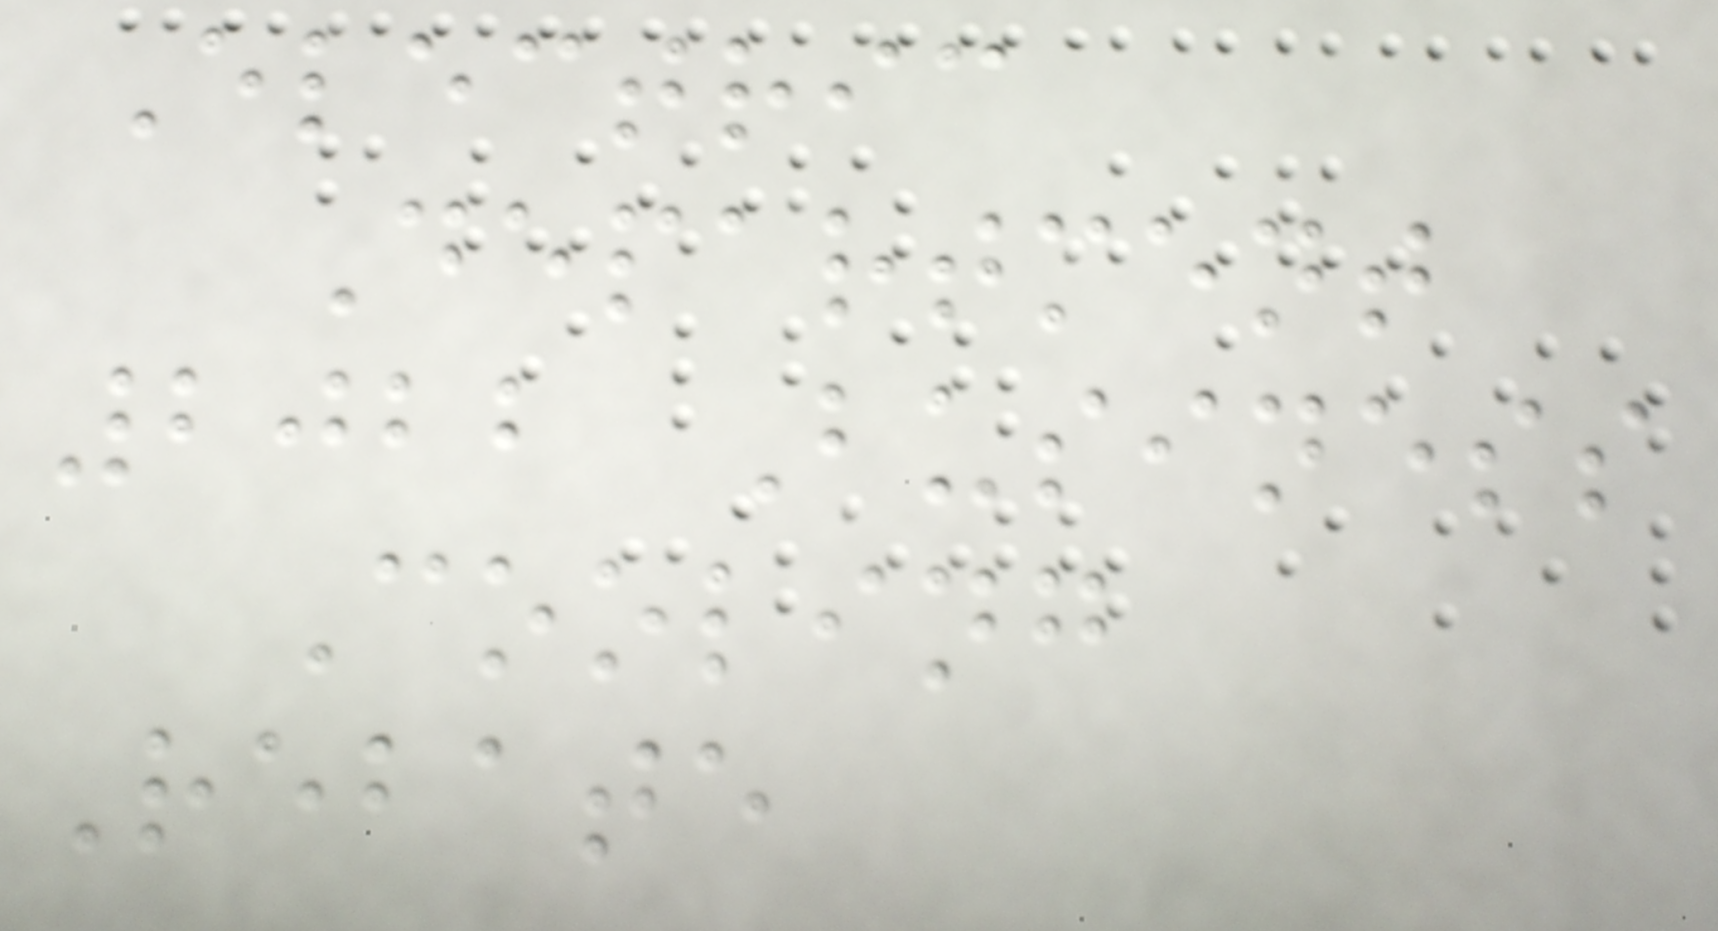Electric
Department
2022 Business
Cooling
Rebate
